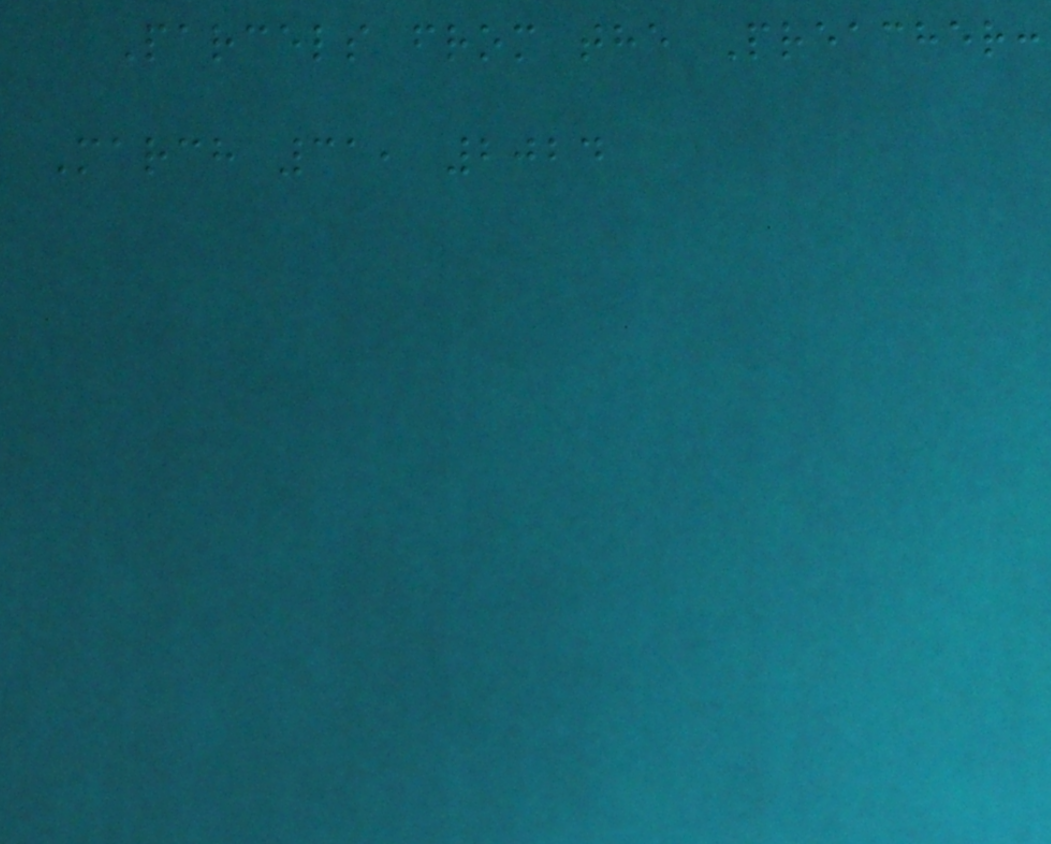Parcels from the Preacher:
March 31, 2024
